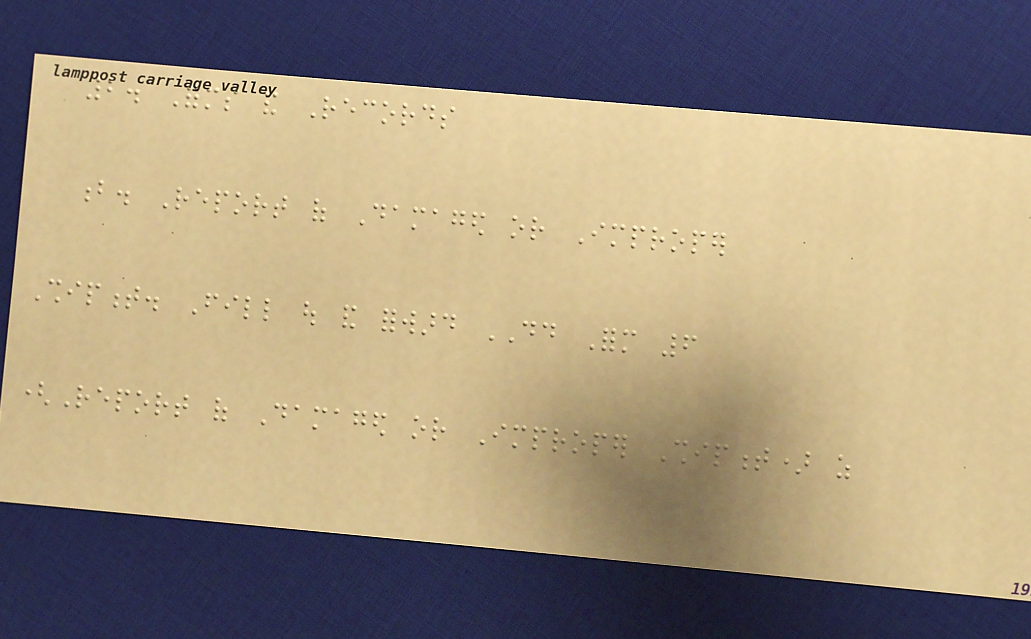2. Forms and Records
b. Report of Damaged or Improper
Shipment. Fill out and forward DD Form 6
(Report of Damaged or Improper Shipment) as
